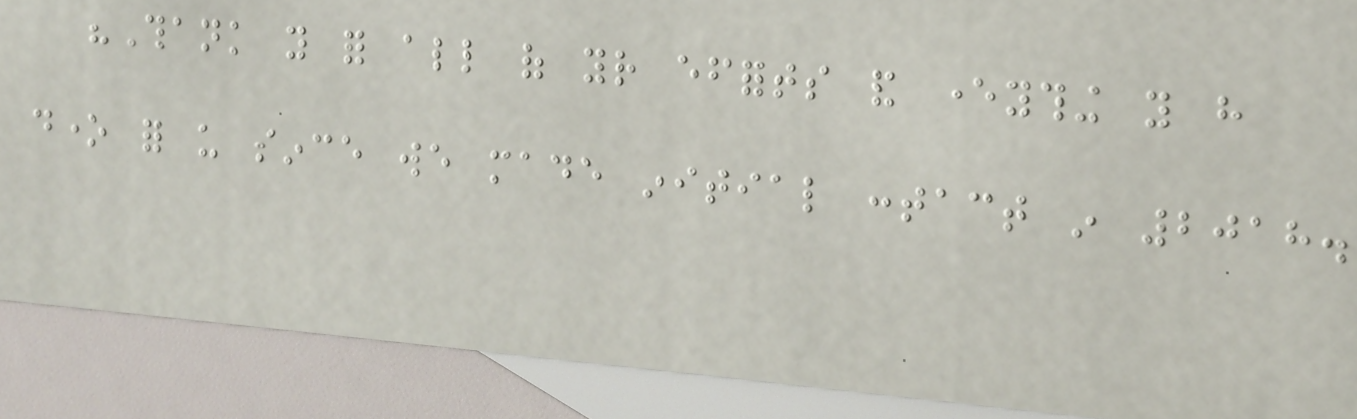"Thank you for all of your efforts and everything you have
done for us since we made initial contact in 2018.
